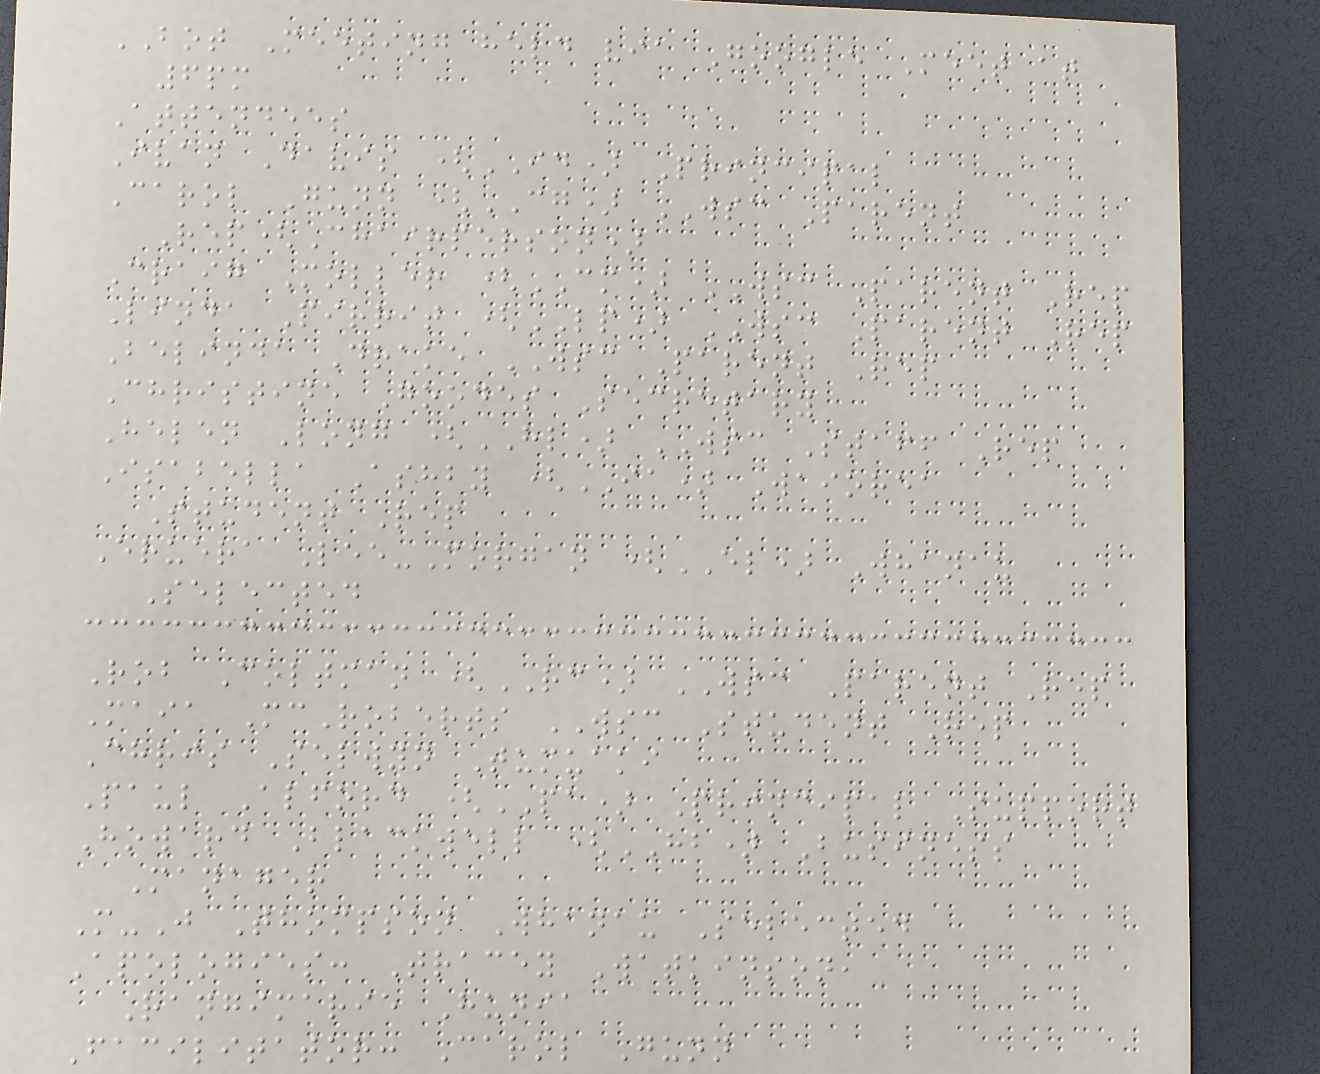BOT Meeting held via Google Meet at
6pm
Attendees
Ivan Davis (ID) Principal
Carol Gunn (CG) WSC Parent
Rep(Chairperson)
Craig Moller (CM) WSC Parent Rep
Linda Pirrit (LP) WSC Parent Rep
Belinda Drake WSC Parent Rep
Christine Goodes Secretary
Helen Long (HL) WSC Staff Rep
Isabella Ashby (IA) Waiorea
Student Rep
Eruera Lee-Morgan (EL) Whanau
Selected
Rob Coltman (RC) WSC Parent Rep
Maia McRoberts WSC Student Rep
Chris Selwyn Tumuaki
Paul Alford (PA) Principal Support
Howard Blackwell (HB) Business
Manager
M-J Thompson Whanau Selected
Apologies: Tracey Watkinson,
Rangimarie Hunia
Facilitator: Carol Gunn
